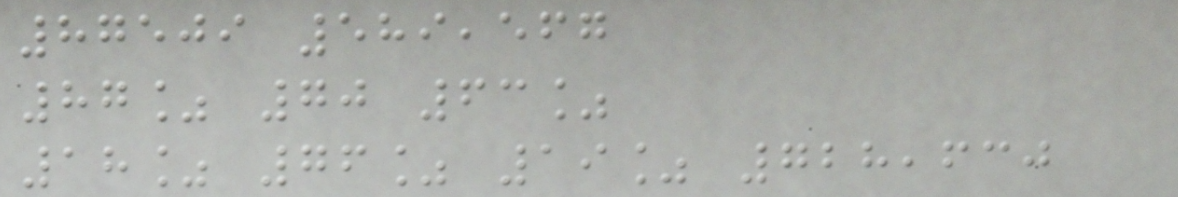87509 589,567
87% 70 63%
18% 76% 19% 728,630
